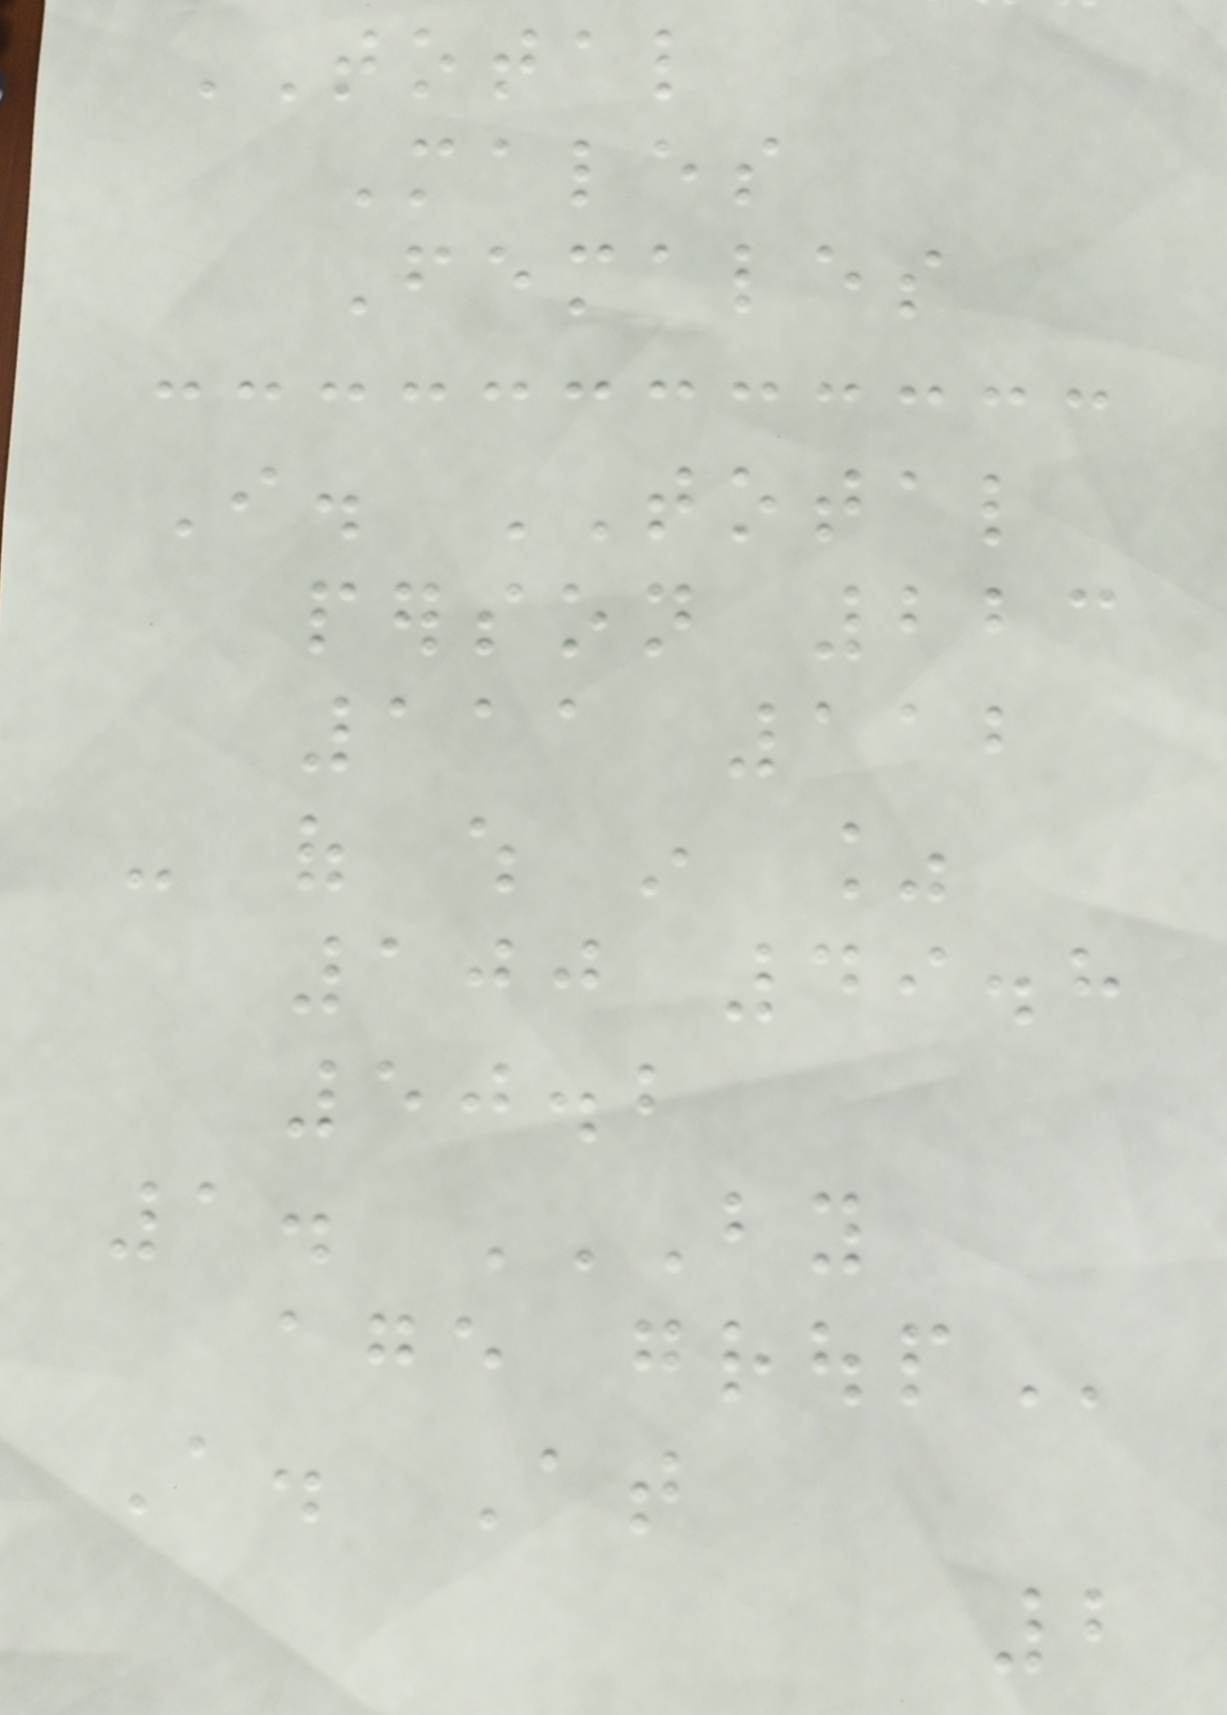TOTAL
Males
Females
I. TOTAL
person 223
111 112
- of which in %
100 49.8
50.2
1. BY
AGE GROUP
A. At
2
